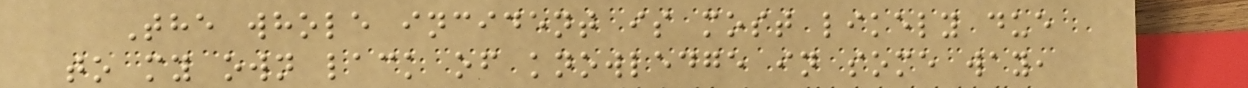The whole incident is most likely due
to my own lack of knowledge in some way,
